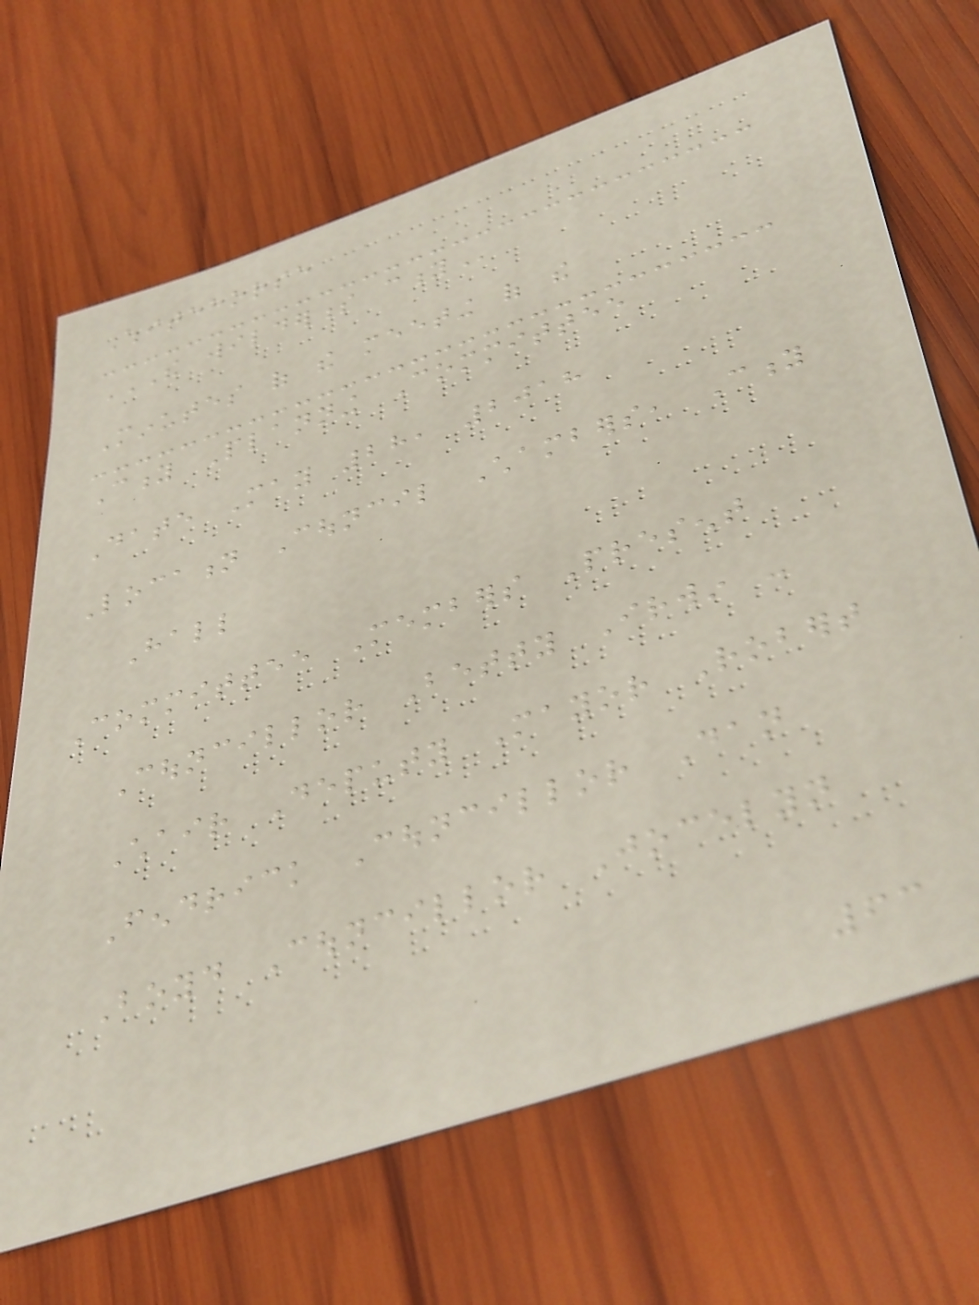Whitehorse
THE WILDERNESS CITY
Minutes of the meeting of the
City Planning Committee
Date May 28, 2018
Location Council Chambers, City
Hall
Committee Members Present
Councillor Betty Irwin -
Chair Deputy Mayor Robert
Fendrick Councillor Dan
Boyd Councillor Jocelyn
63
